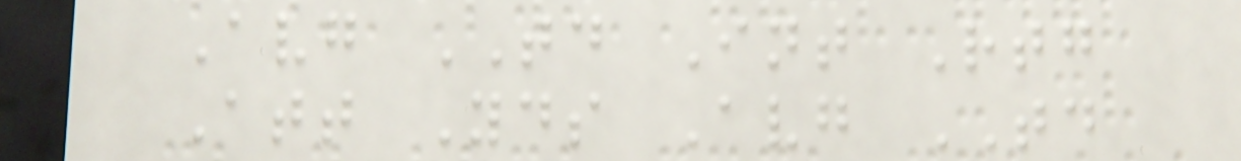Avg TD Int Rtg
Att Yds Avg TD
